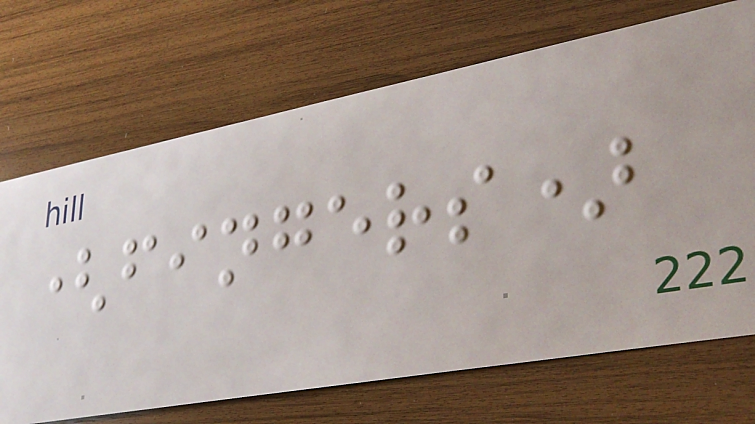(fingers)
